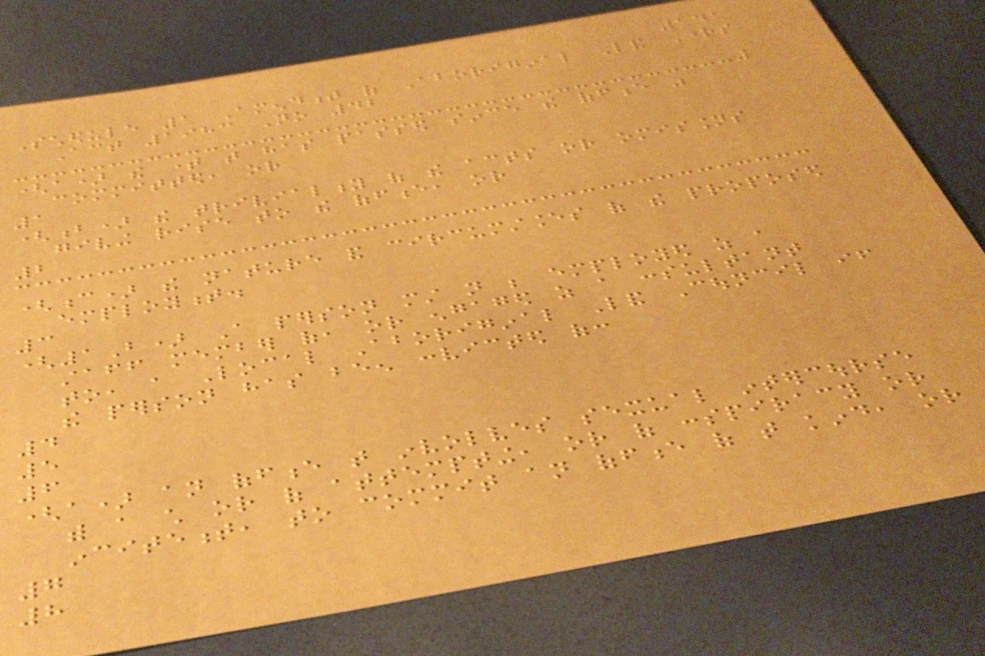141
Schedule 1 Amendment of Aboriginal Land Rights
Act 1983 No 42
(a) the time that has passed since the offence was
committed, or
1
(b) the triviality of the acts or omissions
giving rise to the offence, or
2
(c) the nature and circumstances of the proposed
employment.
3
(1B) A person must not be employed as a
staff member of, or engaged as a consultant
to, a Local Aboriginal Land Council if
the person has been convicted of:
4
5
6
(a) an offence that involves sexual intercourse
with a child or of attempting, or of conspiracy or
incitement, to commit an offence of that kind, or
7
8
